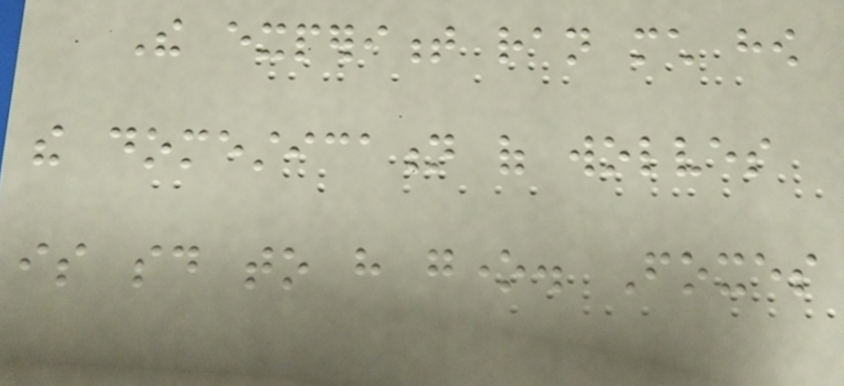The experiment ran much how
the domestication of wolves
is said to have gone. Foxes
